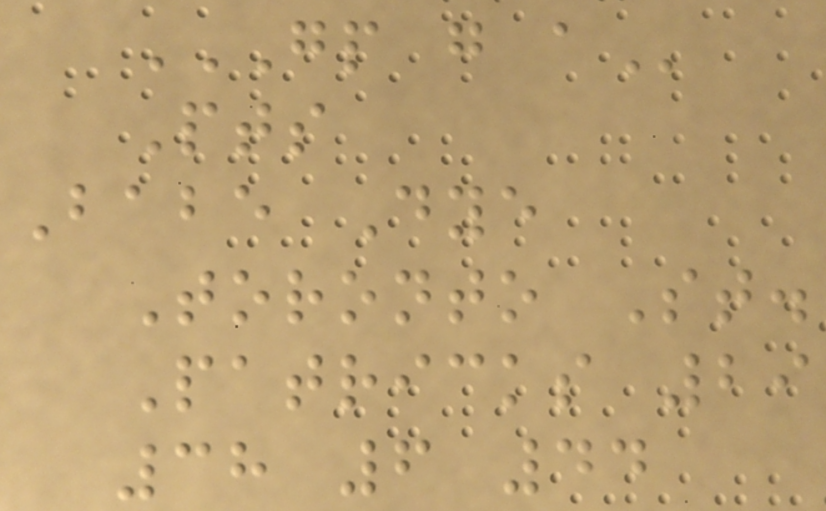GP G A
Pts
Babe Dye
Toronto St.
Patricks 29
38 6 44
